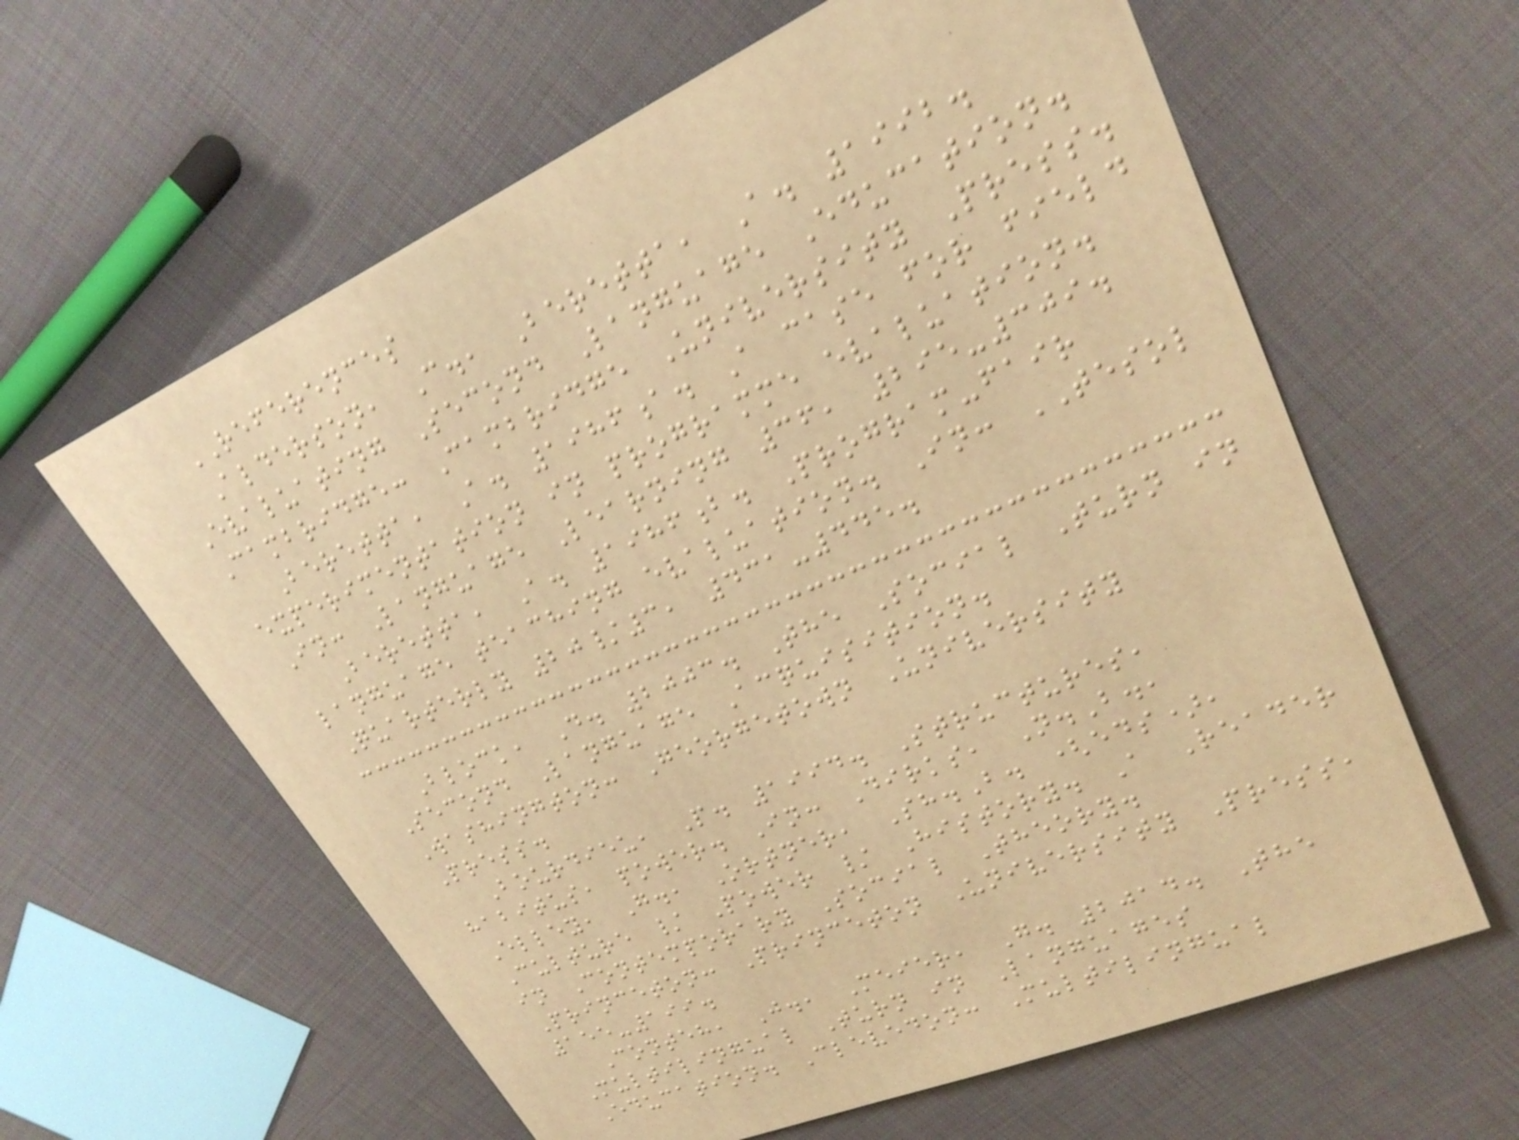REFERENCES
Alderson, C., Beretta, A. 1992.
Evaluating Second Language Education.
Cambridge: Cambridge University Press.
Beretta, A. 1986a. A case for field
experimentation in programme evaluation.
In: Language Learning 36, 295-309.
Beretta, A. 1986b. Program-fair
language teaching evaluation. In: TESOL
Quarterly 20/3, 431-445.
Block, D. 2003. The Social Turn in
Second Language Acquisition.
Washington: Georgetown University
Press.
Bourdieu, P. 1994. Structures,
habitus, power. In: Dirks, N.B.,
Elley, G., Ortner, Sh.B. (eds),
Culture / Power / History. A Reader
in Contemporary Social Theory.
Princeton: Princeton University Press,
155-199.
Conteh, J., Meier, G. 2014. The
Multilingual Turn in Languages
Education. Clevedon: Multilingual
